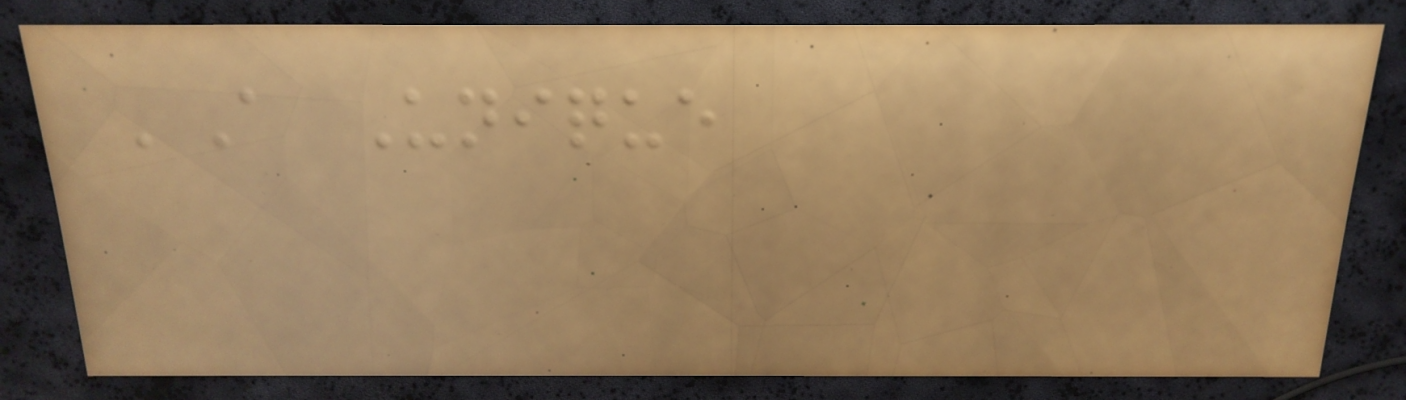'A Unique
